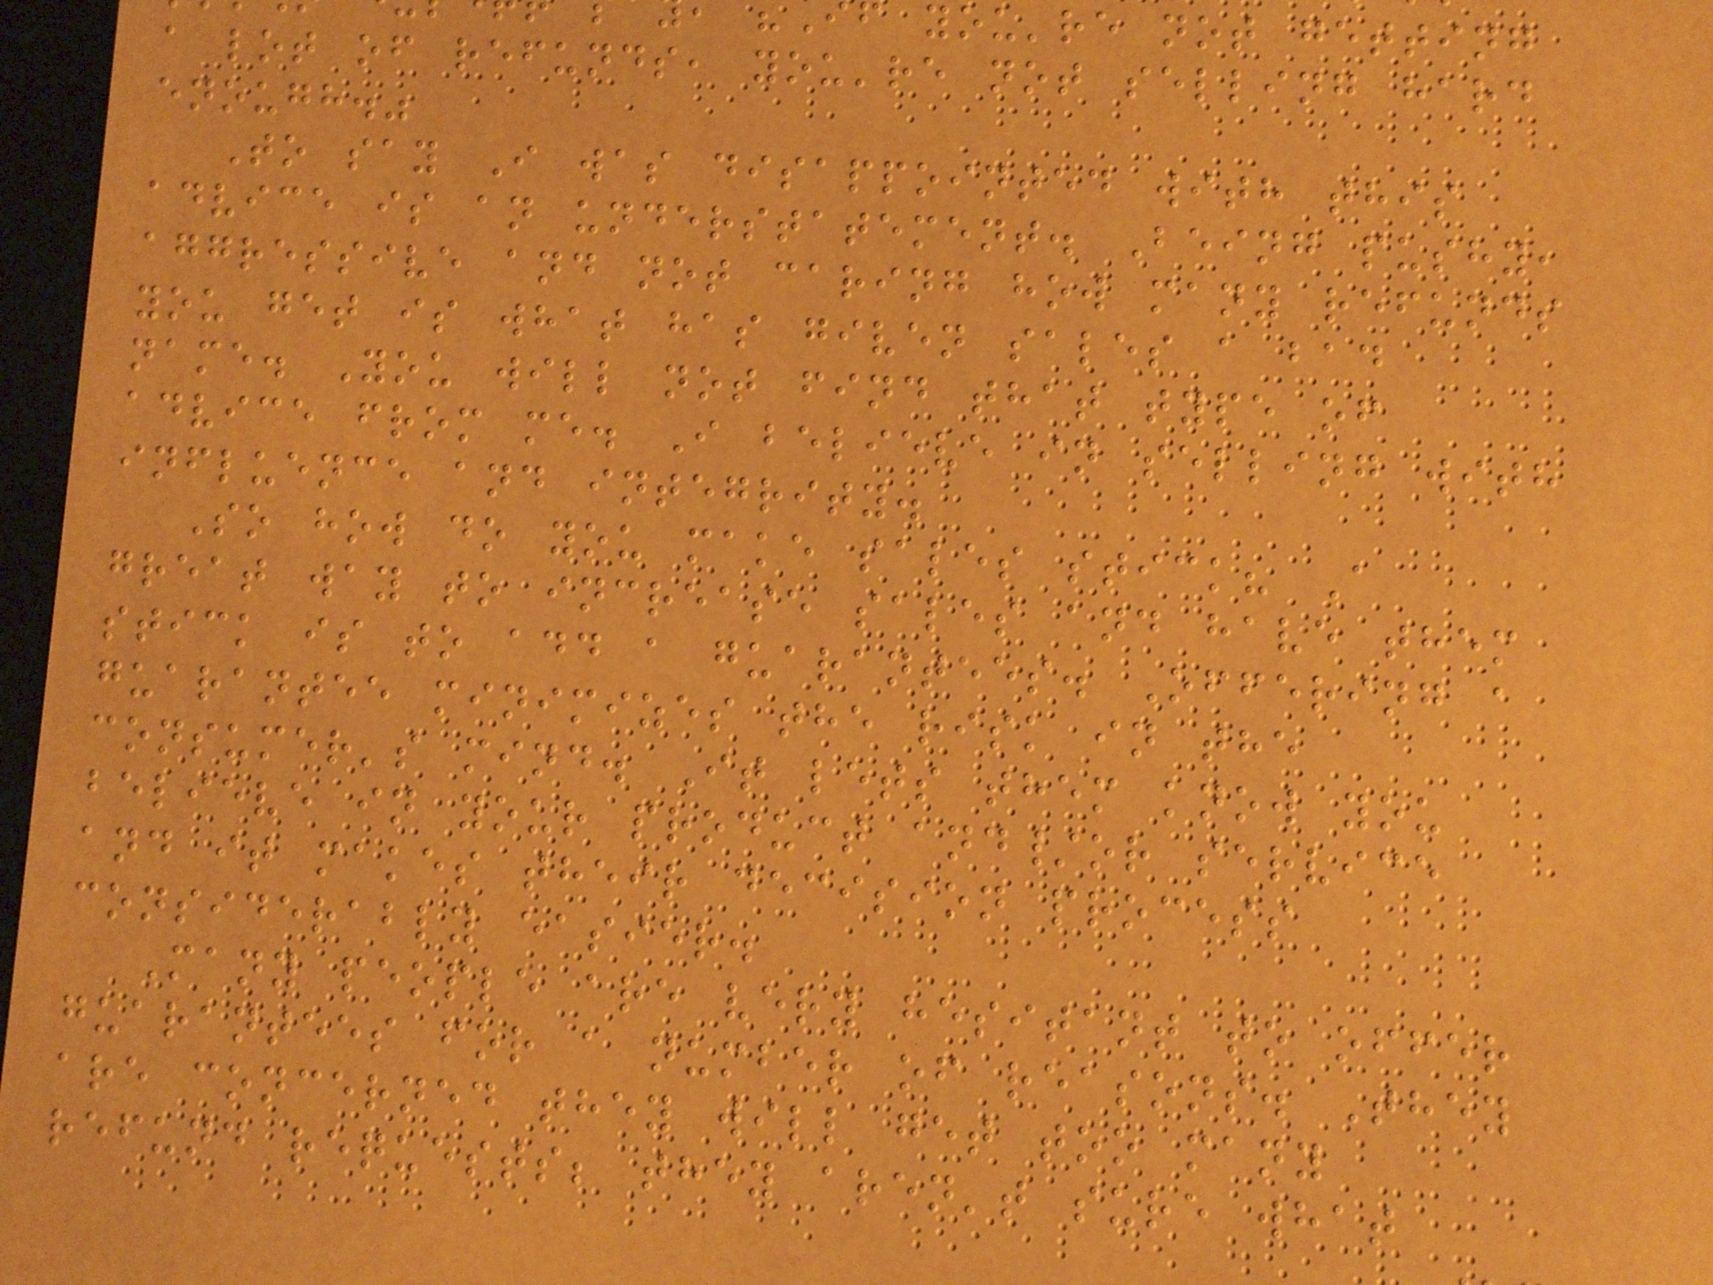f you're not getting
a lot of refunds, you're not selling hard
enough."
To say I was disappointed with this
advice is an understatement. Being pushy,
aggressive and not caring how many refunds
you get is what has given sales a bad
name. You will not find that type of
advice from me. I believe in selling with
influence and integrity.
So how do you make sales stick? A
great way to increase sales and have them
stick is to add a guarantees. Offering a
guarantee minimizes the risk in the
consumer's mind. It lets them know you
believe in your product and/or service
and it makes their decision process
considerably easier.
Many people are very hesitant to offer
guarantees for a number of reasons. They
are concerned they will get too many
refund requests; they aren't sure what
